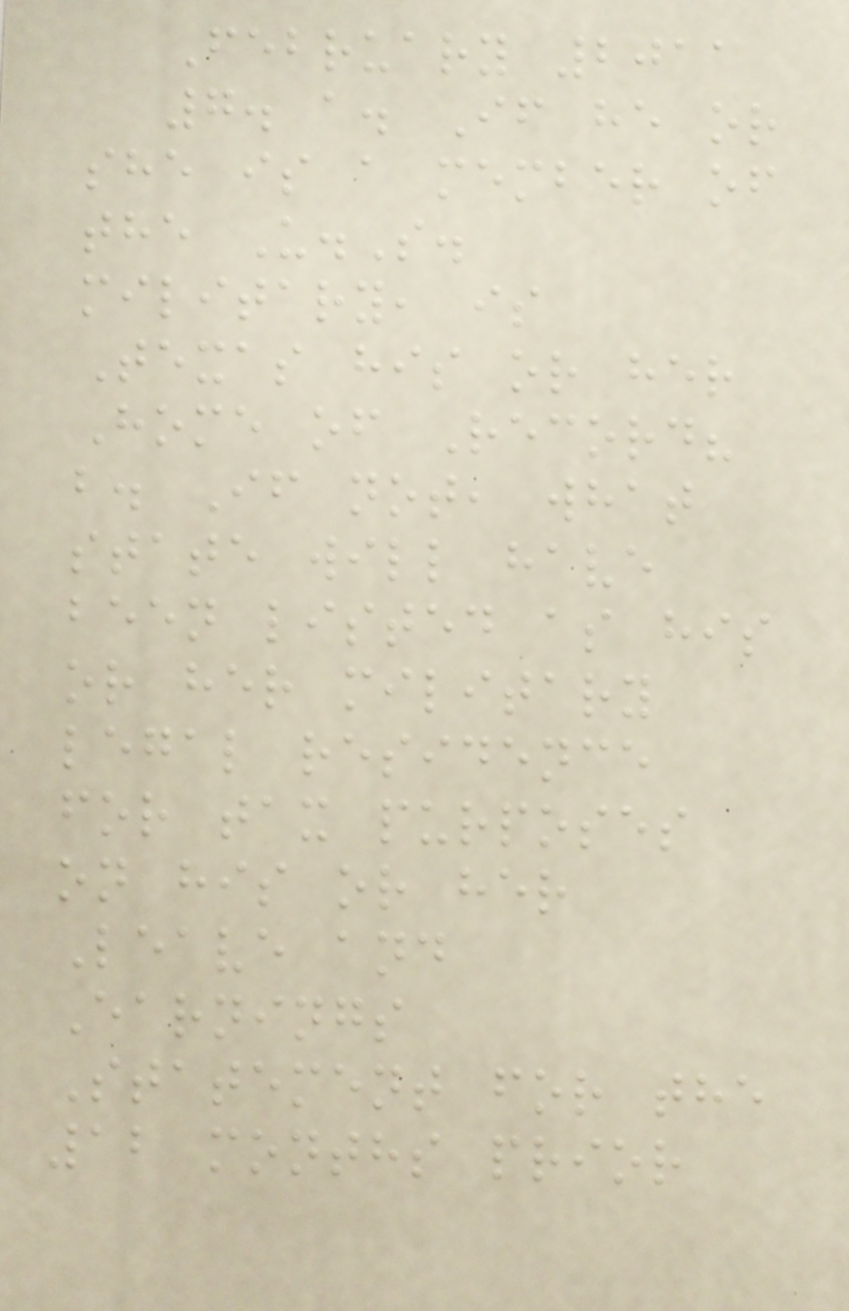February 2011
7. a. If he or
she is a member of
the U.S.
military, is
Texas his or her
Home of Record?
b. If not, what
state will have
been listed as his
or her military
legal residence
for tax purposes
on his or her
Leave and
Earnings
Statement for the
12 months prior
